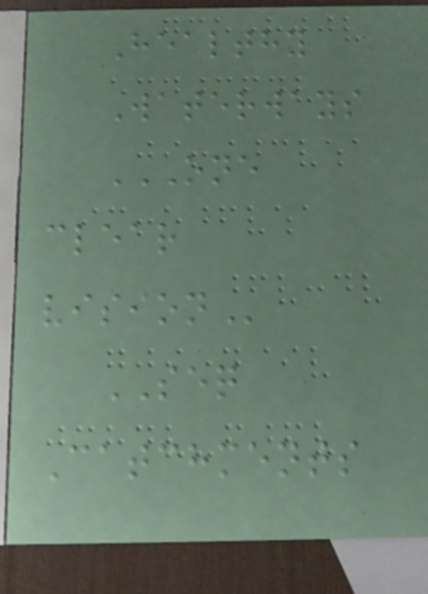Healthy
Waterways
ONE
CLEAR
VISION
SEQ
Catchments
